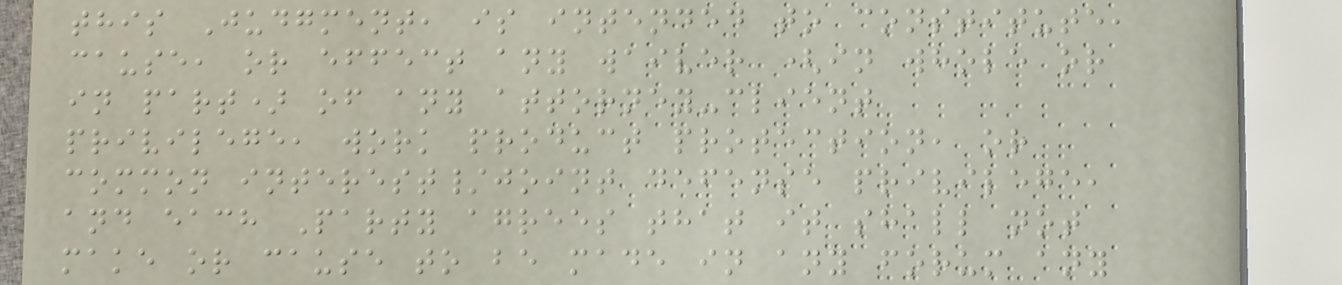this Judgment, is intended to constitute,
cause, or effect any waiver (in whole or
in part) of any attorney-client
privilege, work product protection, or
common interest/joint defense privilege,
and each Party agrees that it shall not
make or cause to be made in any forum any
